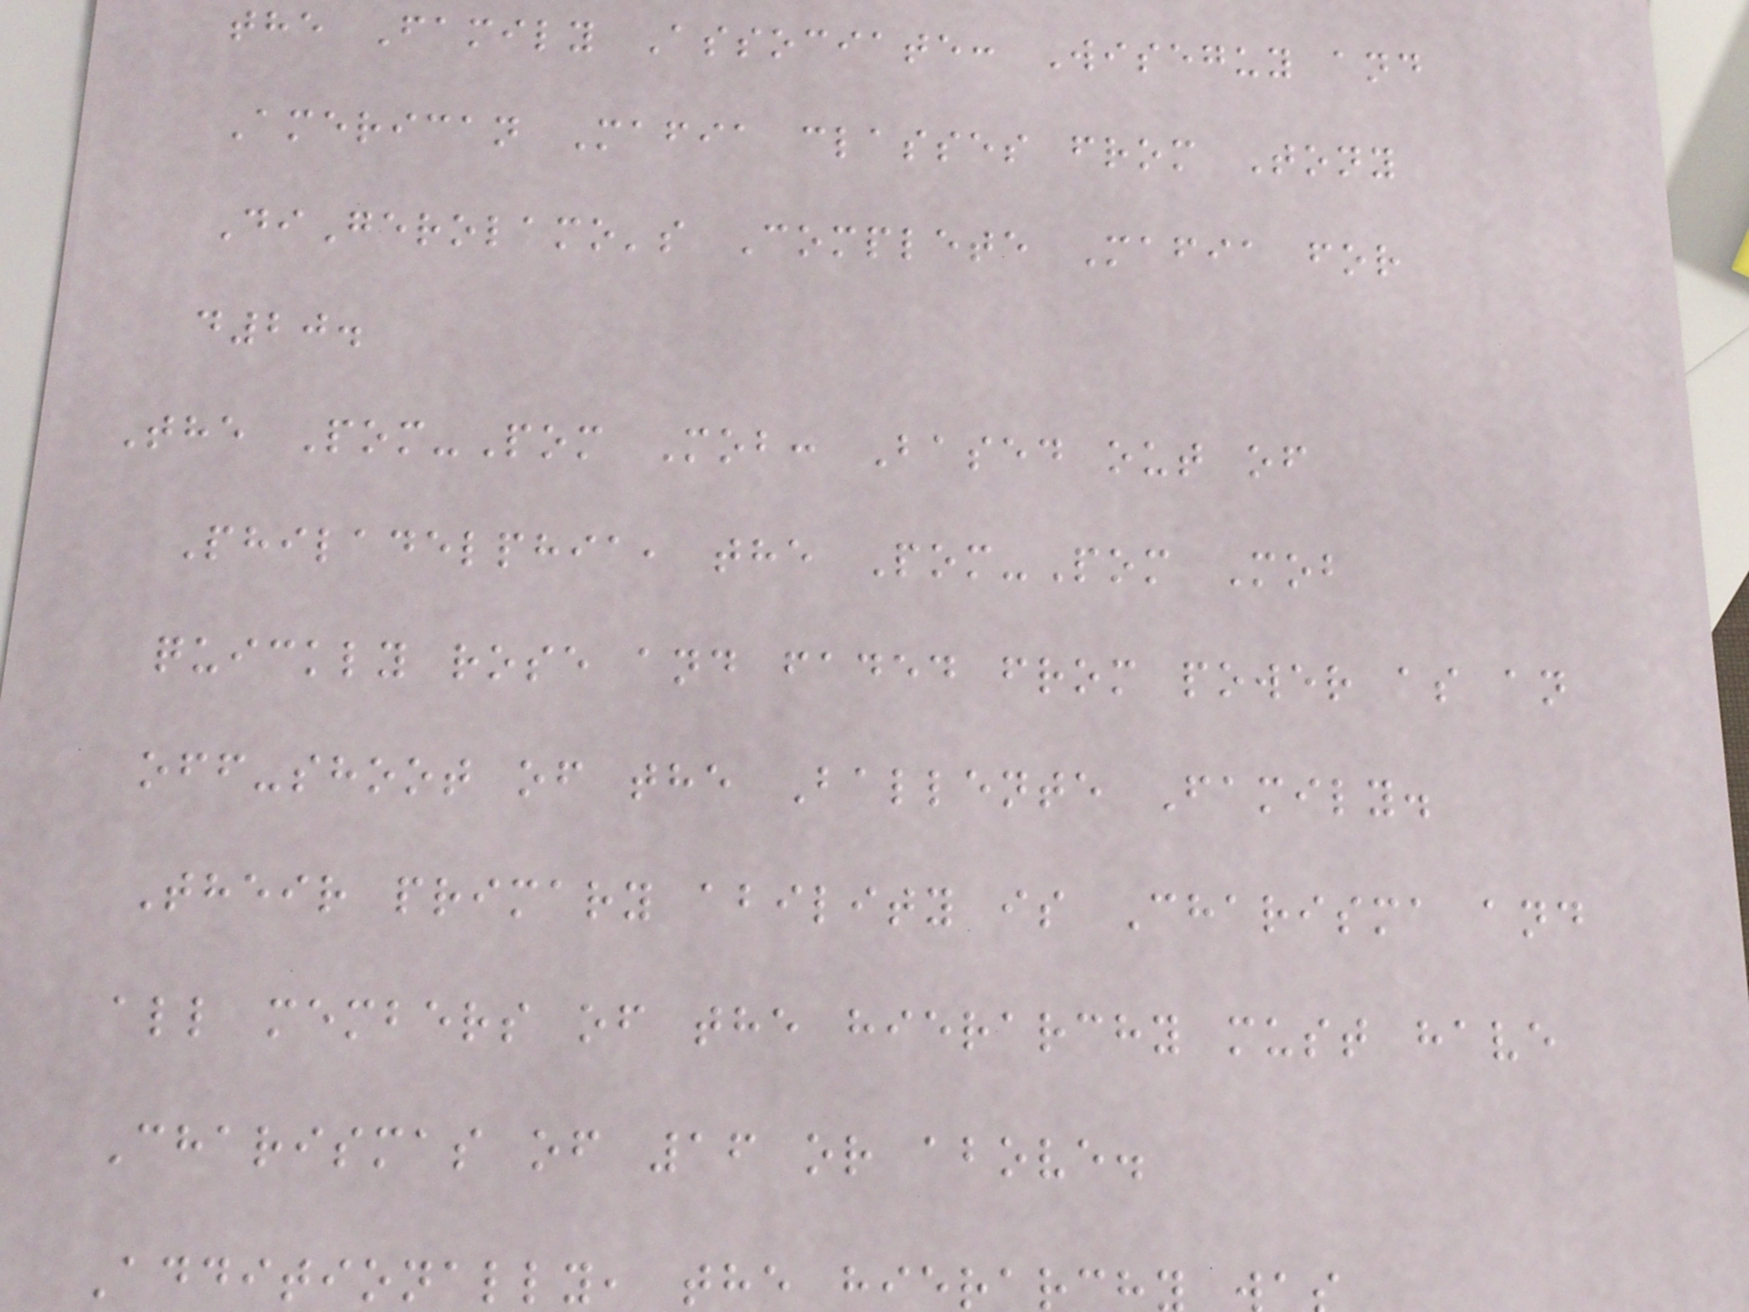the Family Associate: Wiseguy and
American Mafia classes from Tony
DiGerolamo's Complete Mafia for
d20.
The Pom-Pom Mob: Based out of
Philadelphia, the Pom-Pom Mob
quickly rose and faded from power as an
off-shoot of the Ballente Family.
Their primary ability is Charisma and
all members of the hierarchy must have
Charismas of 16 or above.
Additionally, the hierarc
